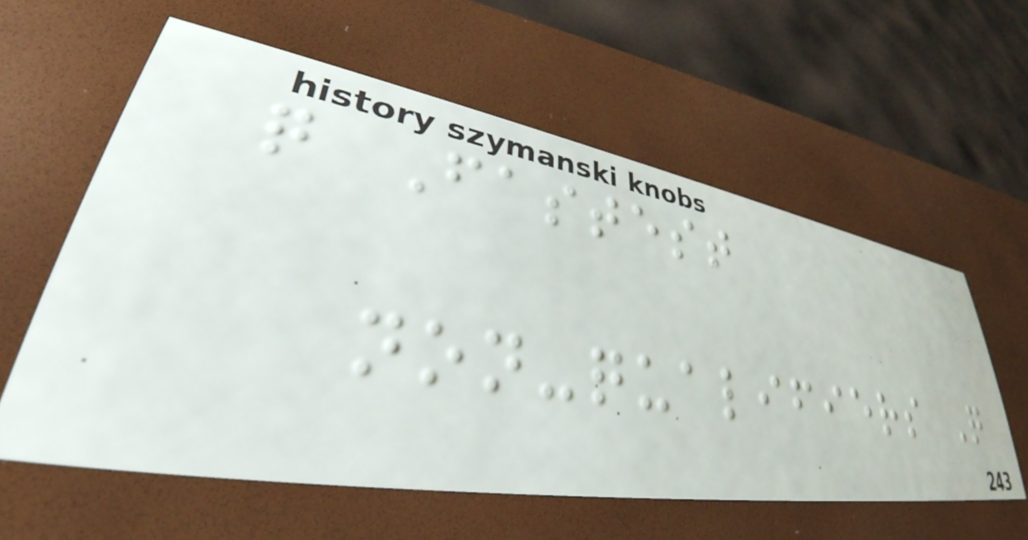q Fastest
non-qualifiers Q
